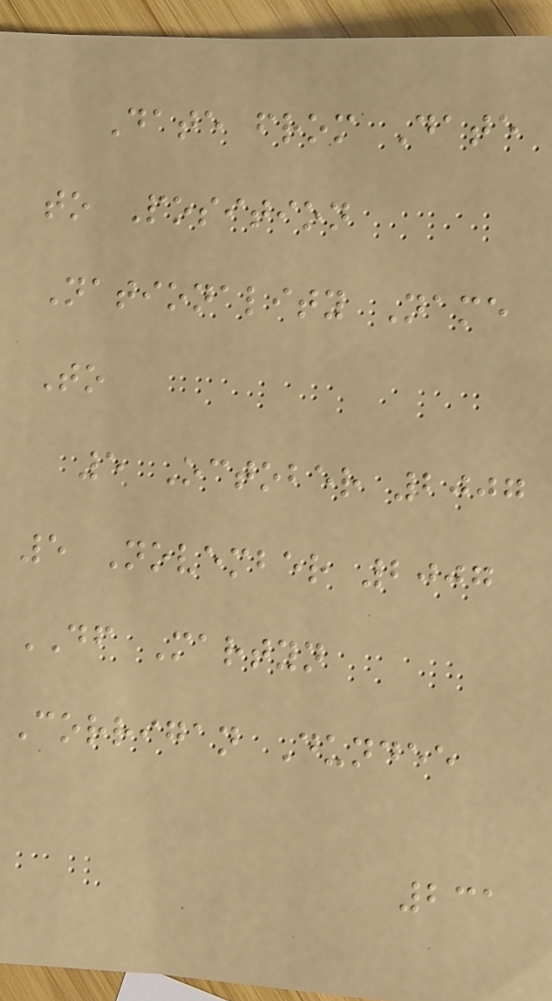Date from Date
to Position
Nationality Name
To
5 October 2007
5 November 2007
DF Martyn
Corrigan Dundee
231
